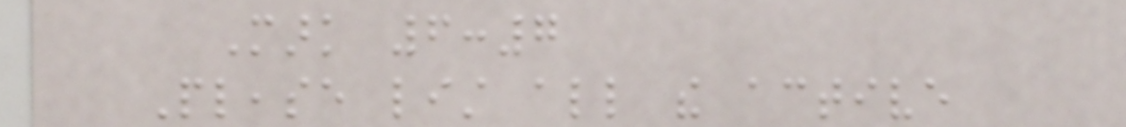Mark 6:7
Please list all the active
